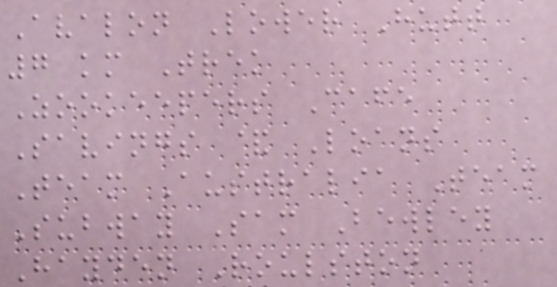Avalon Lower Hutt
7 km Trek
Zookeepers Cafe
Savings & Loans
Team Australia Team
Subway Sam Bewley
Hayden Roulston
